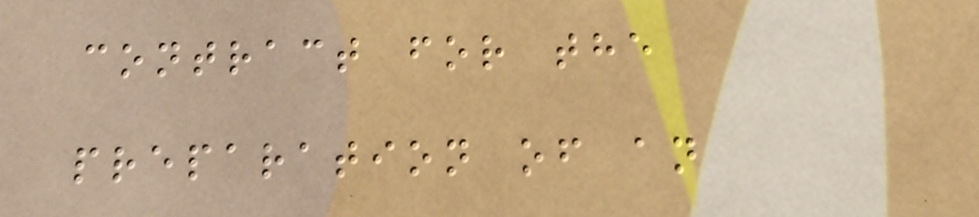contract for the
preparation of an
